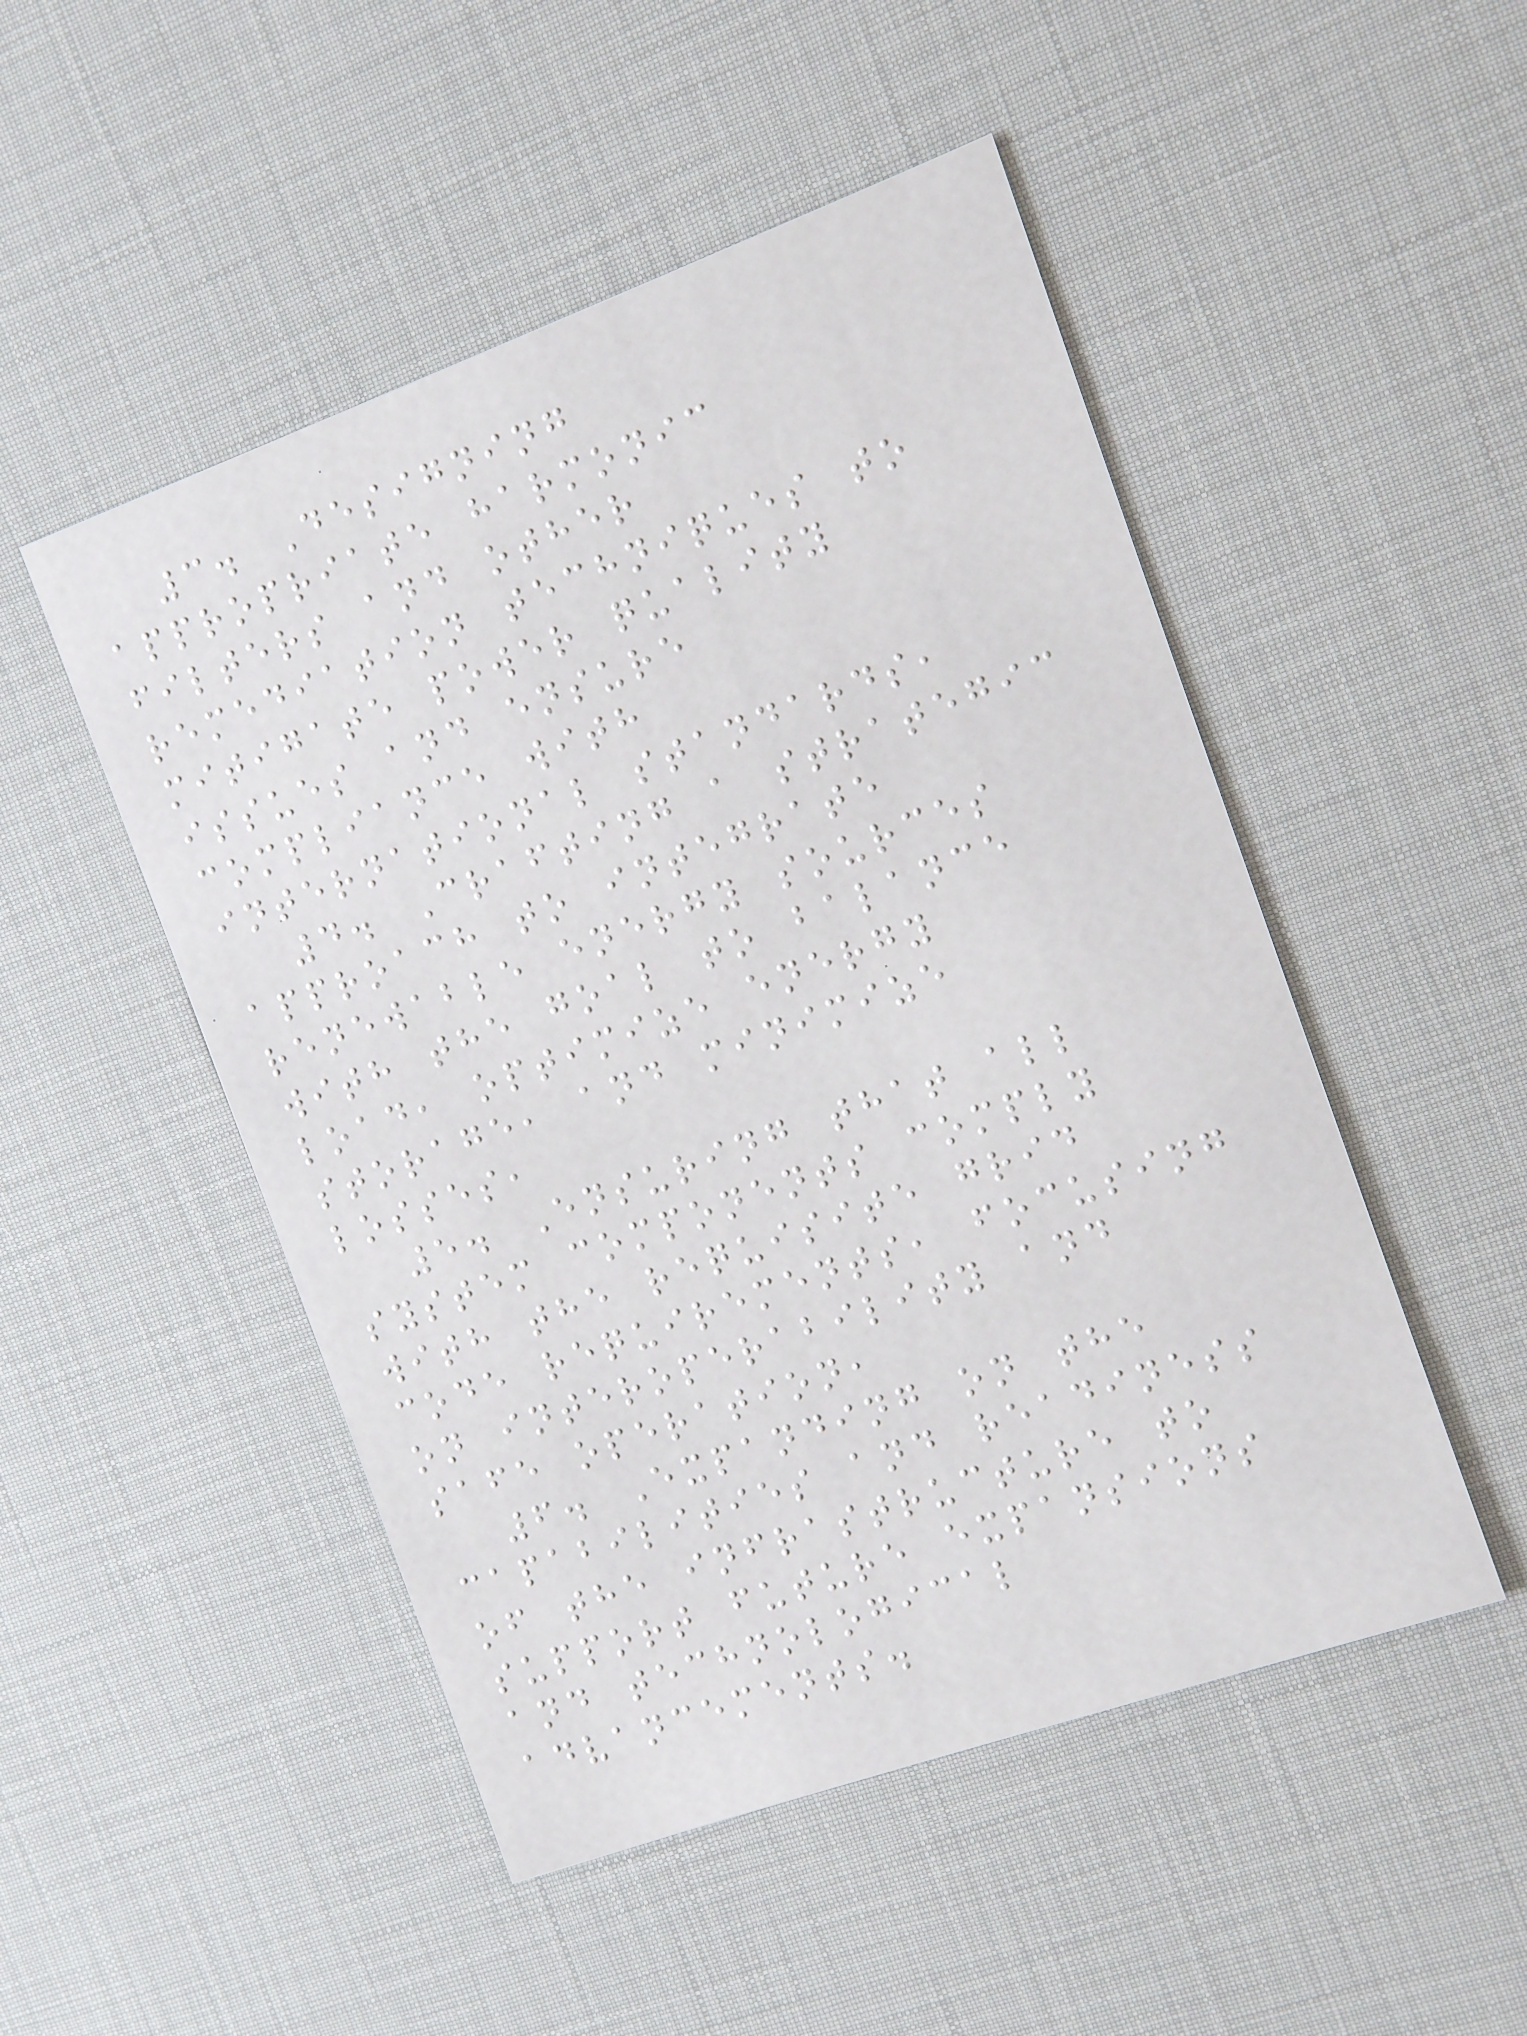3. Designing
appropriate harmonic
filters and other
remediation techniques to
mitigate power quality
issues and ensure
compliance with
international standards,
4. Crafting a strategic
approach to integrate
renewable energy sources
with the goal to balance
load, optimize energy
storage, and minimize
losses,
5. Ensuring that all
system components comply
with the requisite grid
code requirements, focusing
on interoperability and
safe operation,
6. Expanding on the
capabilities and readiness
of the infrastructure to
support future expansions
and technological
advancements.
